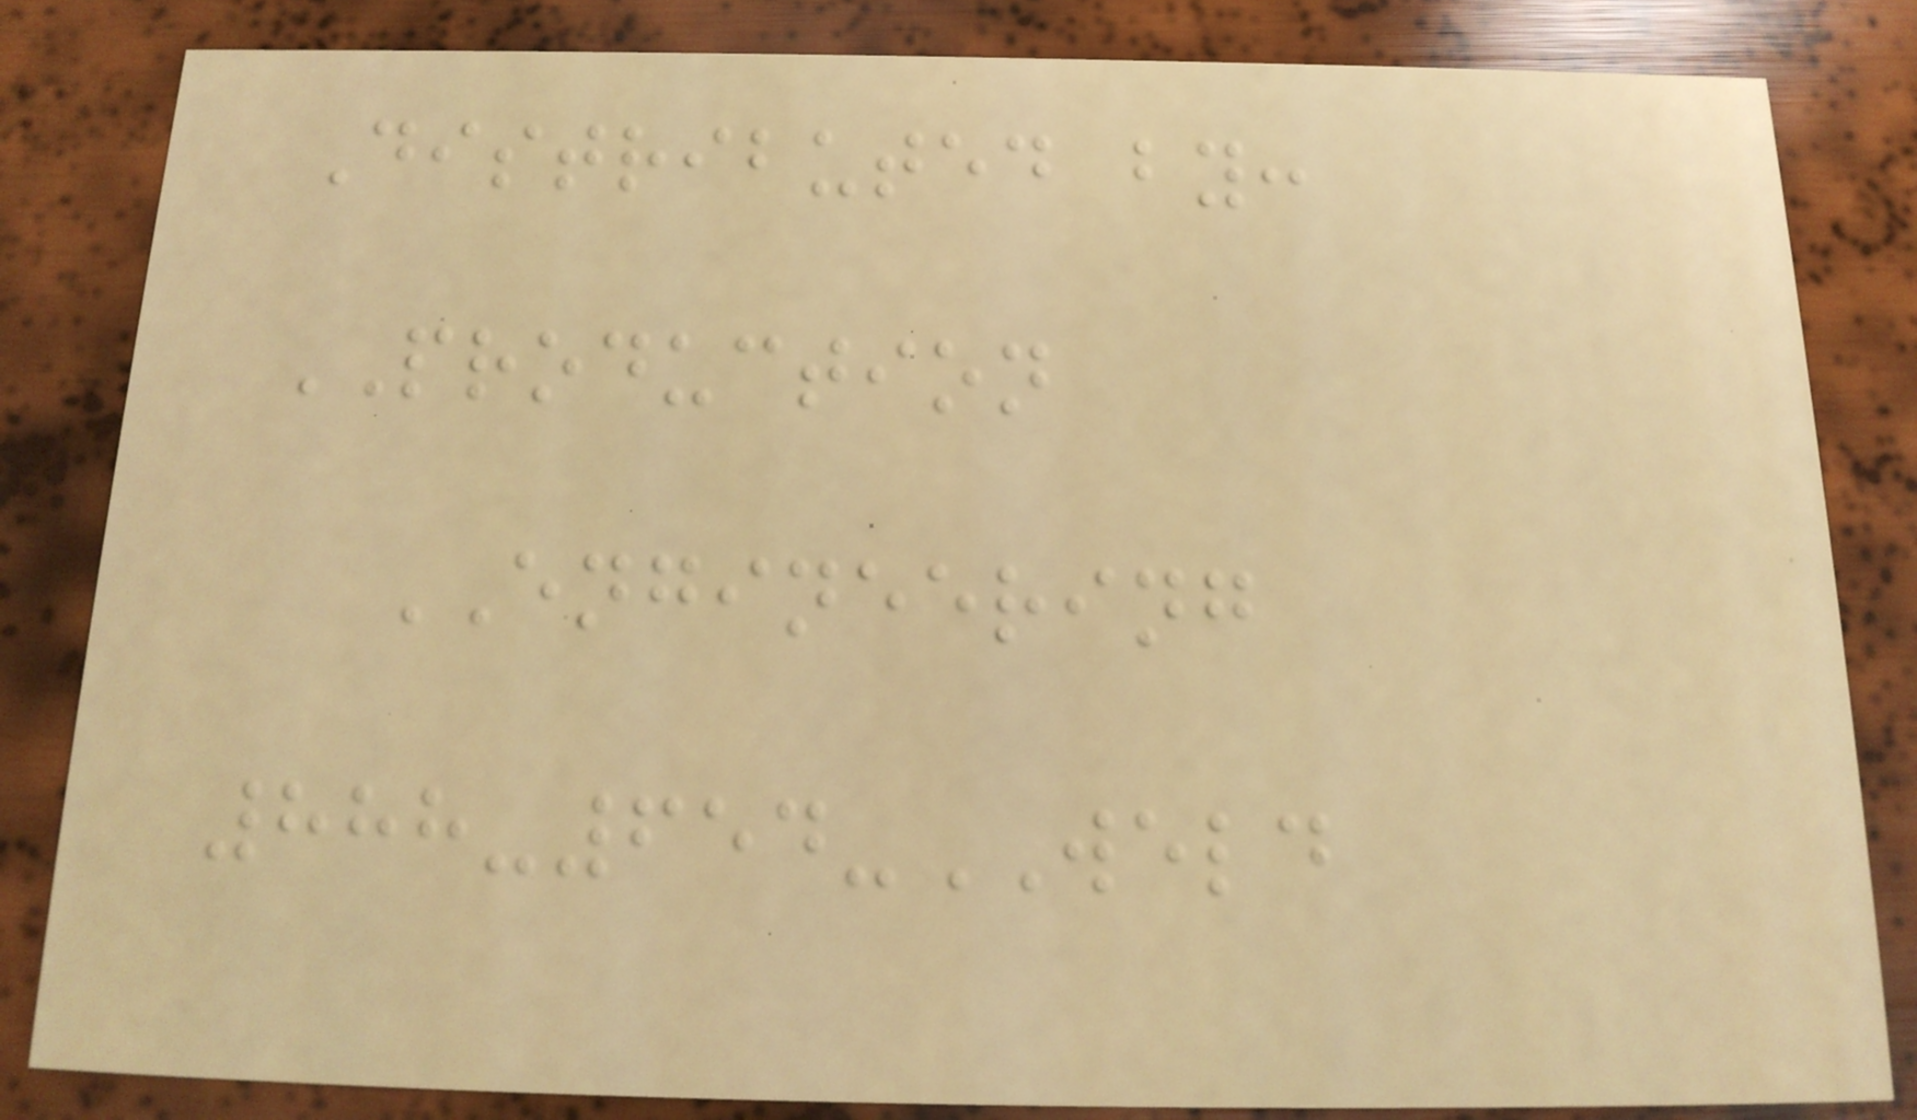Distributed by:
PRODUCTION
ENGINEERING
888-654-WELD
